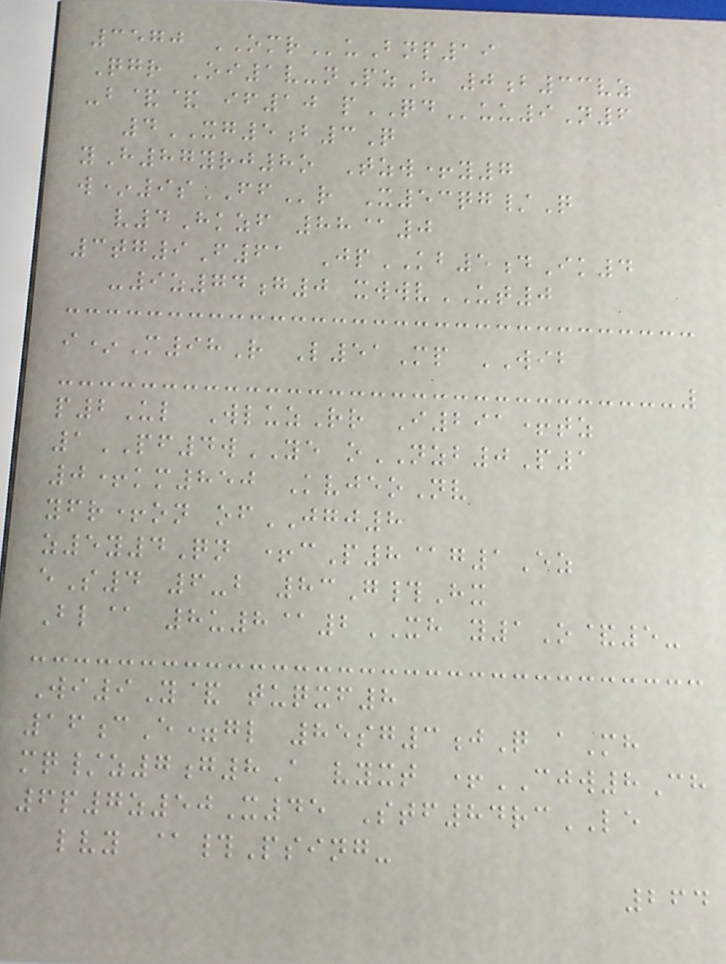3570 OMRuBnp19
Qgr Oi1v-nPzH 0b33vz
-b&& if10 pQDuu9N6
4XG5b3Q
yH87yrj8o Tzw+y7
w*9sFFr X53qg/Q
v4Hkzf 88@0
3tg9F61 JpKB5dIk4
-9z74g0 xwwvUT0
i*M98R L51Mp WIB
p2Ul WluzRr I291+tz
1PF4wYE oNZB0P1
0+km850 KvjeoNv
yfr+on ofJGJ8
z5y4Qn +cP8@g1Ez
eS4 6-b 83G#Hx
Bl@ 8u8@2XH y1O&5-
Wi9Y& tuqxf8
16cE=gl 85sg3jQ aMh
mq/z7g8A vyxt +CJW8Ch
6p7z50X45 Stf84rcLE
lvy @#Psing-
264
